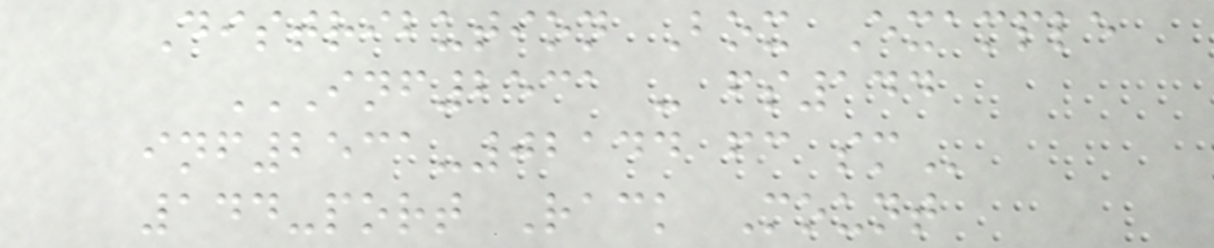Distribution Box Example
INF2531 - FS144
INF2531-02144 FC SM
144-port Rack Mount
